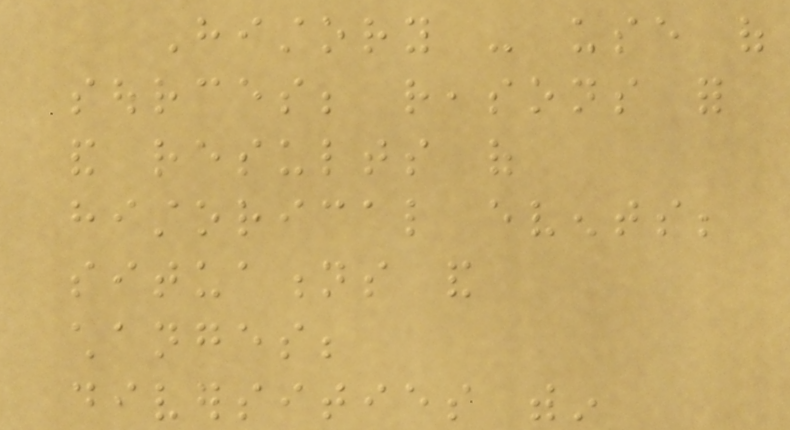History - use of
sources; reasons for
and results of
historical events;
situations and
changes;
diversities within
